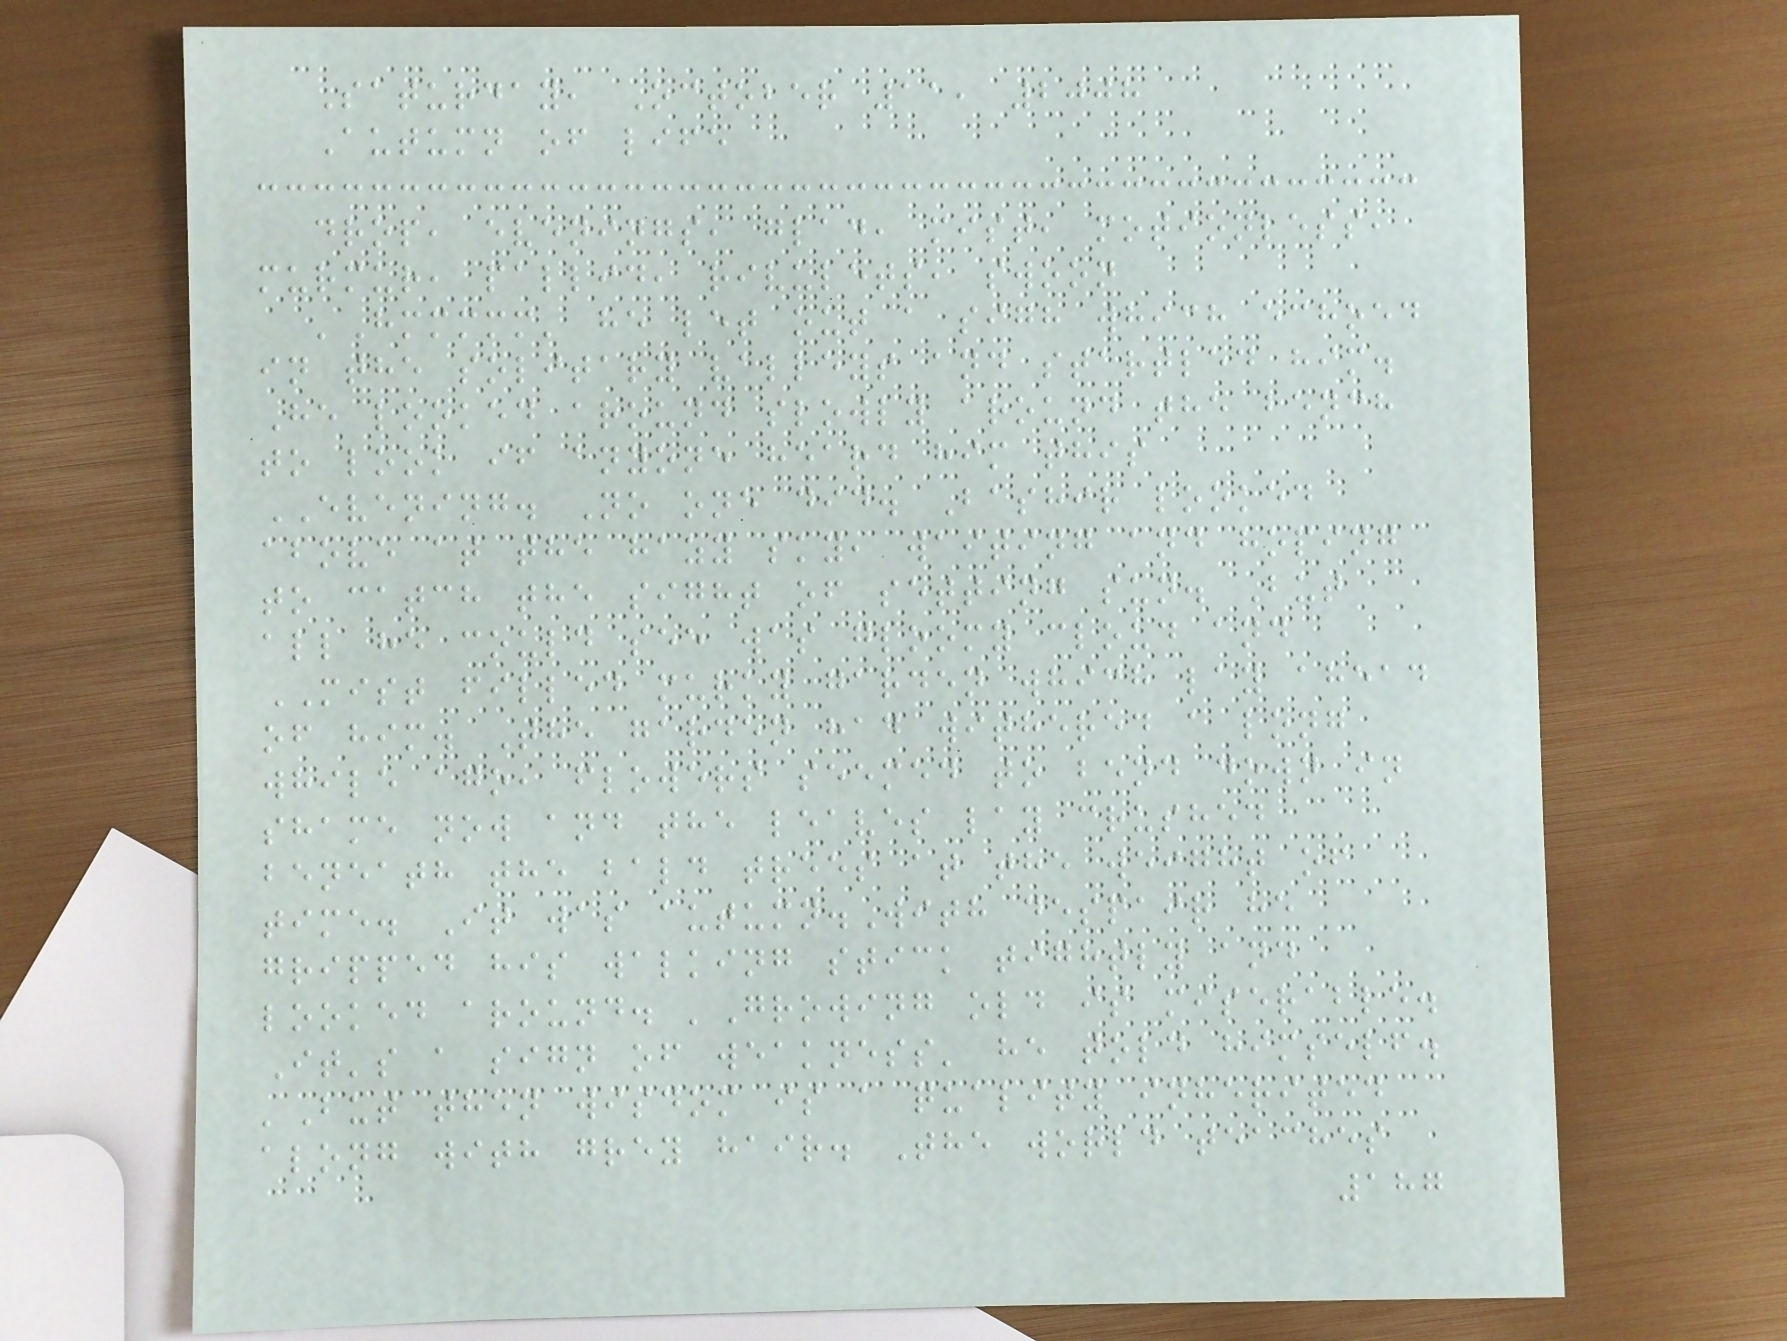Saturday, October 11, 2008
Autumn of life
drop, evenings, glad, mist, motionless,
murmur, pallid, rivulets, swoon
'Hmmmmm' he let out a sigh which echoed
in the solitary valleys and startled him.
He looked around slowly around the bench
to look if anyone heard him this
EVENING. No one did. Bashir looked
above at the hazy sky, waiting and hoping
to catch the sight of setting sun. But
all he could see was gloomy cloud and
MIST filled murky garden which lay ahead
of him. The garden had withered a long
while ago, flowers seemed to bend down in
shame now and the leaves lay crushed
beneath the bald trees at the weight of
time. It was autumn.With despair he
gripped his walking stick tightly and
looked around. 'Growing old is miserable.
It's a sign of weakness' he told himself.
'But then wisdom is a quality inherited
along with grey hair. The world teaches
187
